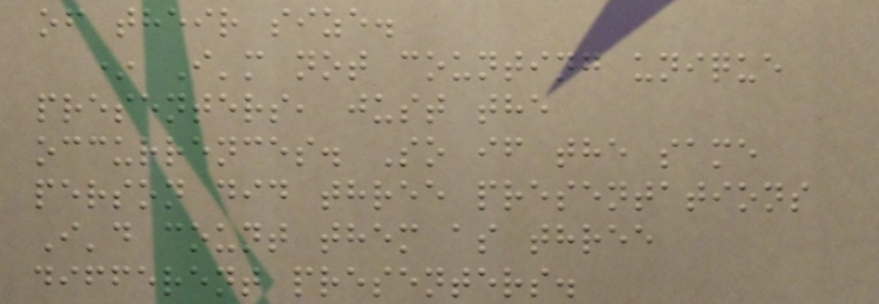of their size.
* I'm not counting unique
presenters, just the
occurrences. So if the same
person did three presentations
I'd count them as three
different presenters.
